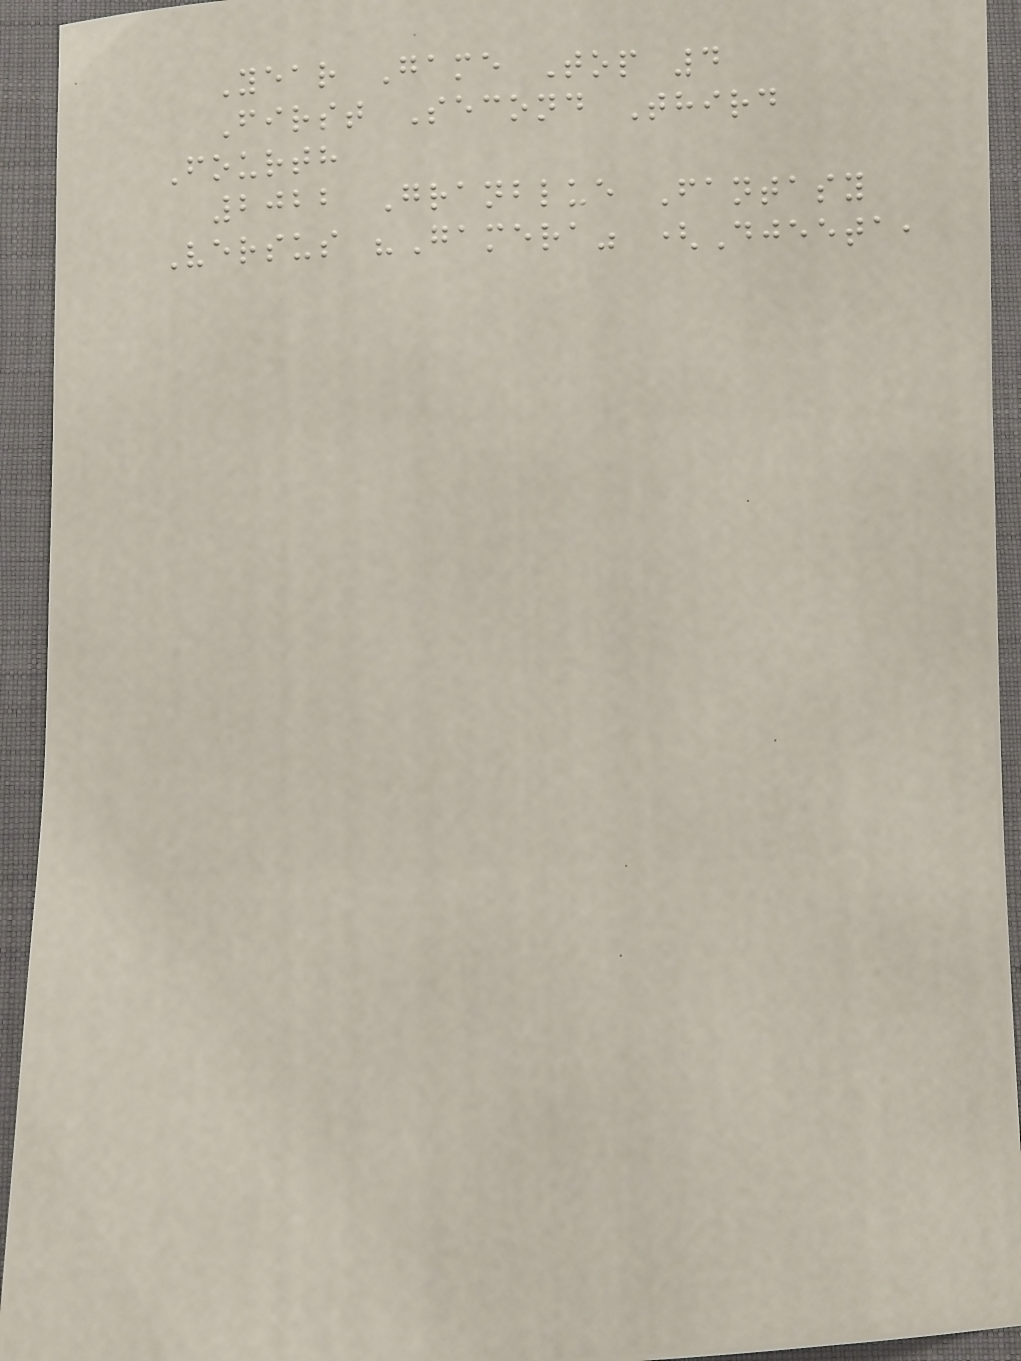Year Game Top 4
First Second Third
Fourth
2022 Granblue Fantasy
Versus "Gamera" (Djeeta,
